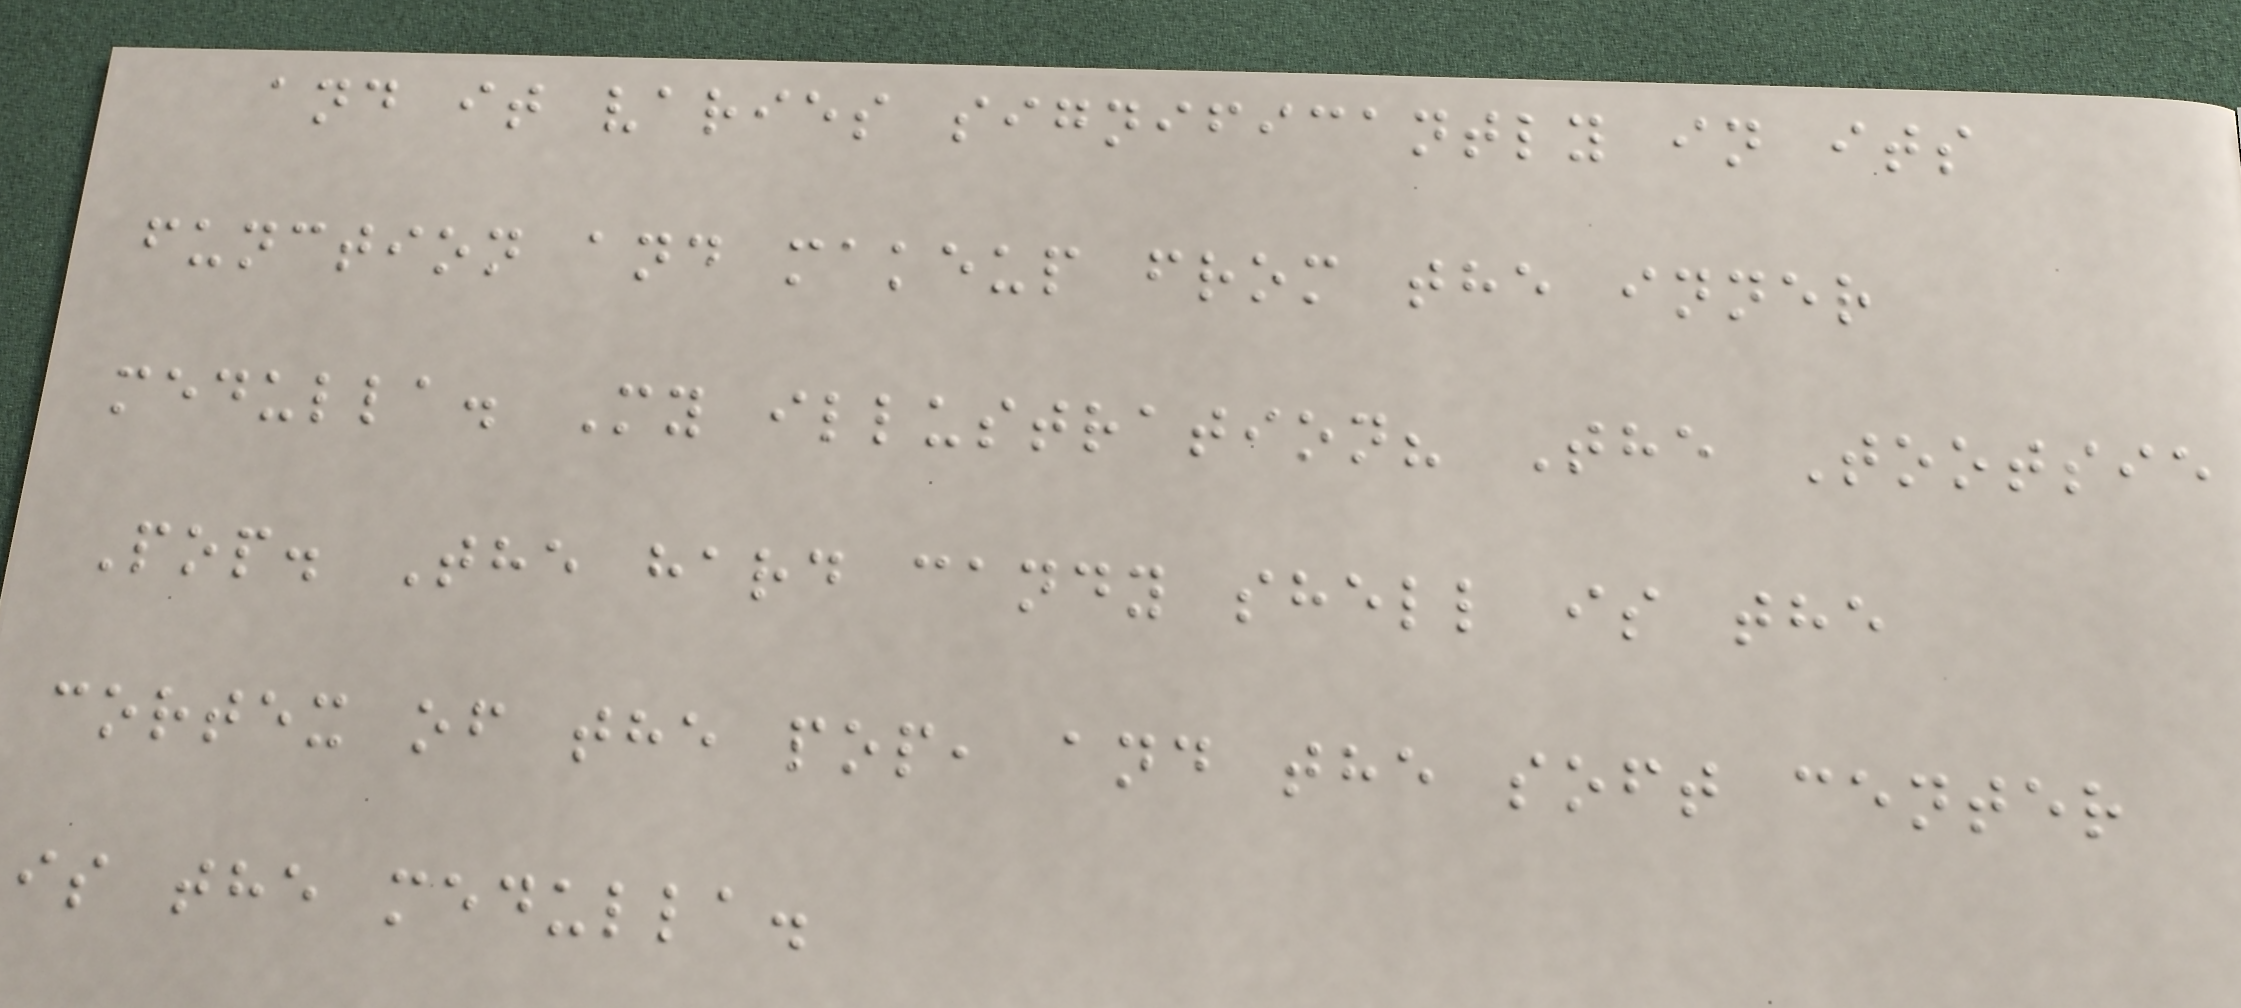and it varies significantly in its
function and makeup from the inner
medulla. My illustration? The Tootsie
Pop. The hard candy shell is the
cortex of the pop, and the soft center
is the medulla.
